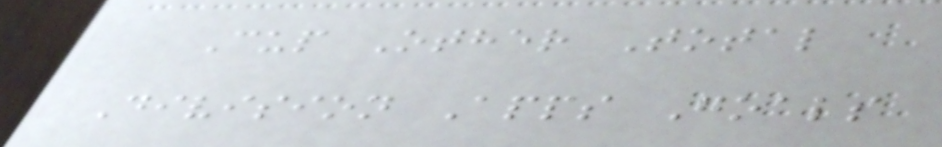Cup Other Total
Division Apps Goals
